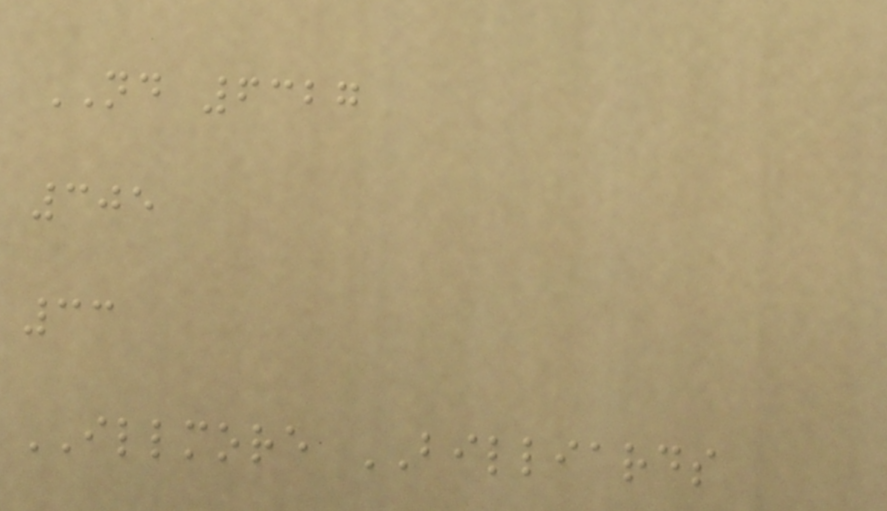ND 6327
305
33
ILLMORE BILLIARDS
